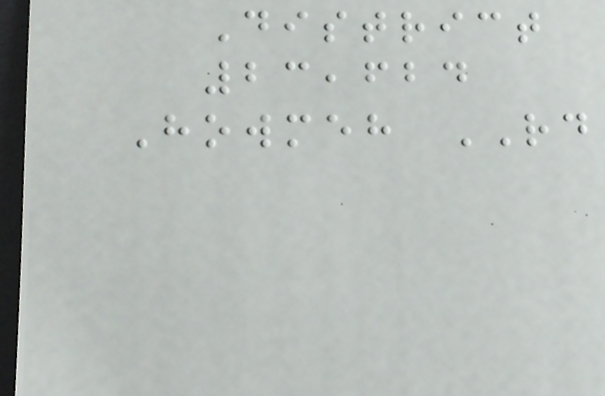District
23,624
Howmeh RD
